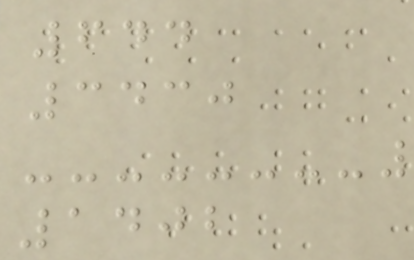644
3430
1402
